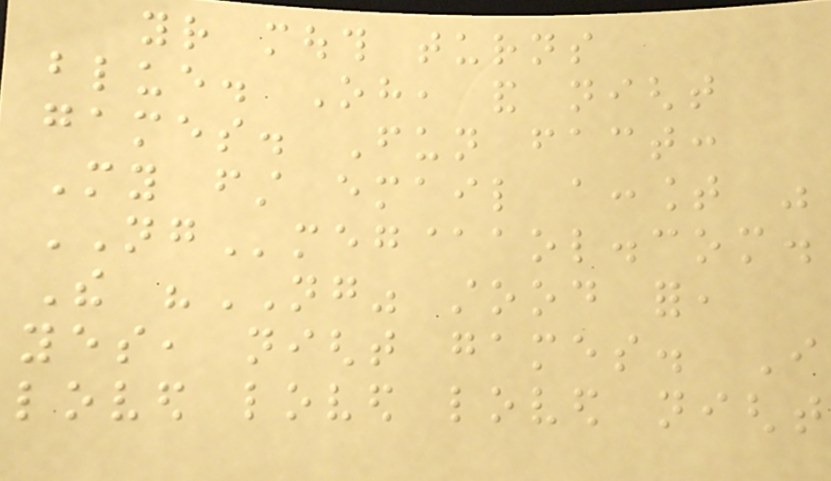your mouth turns
blue. Oh, and night
games. Fun fact:
My first email account was
NGmeg@aol.com.
The "NG" stood for,
yes, night games. I
loved loved loved night
